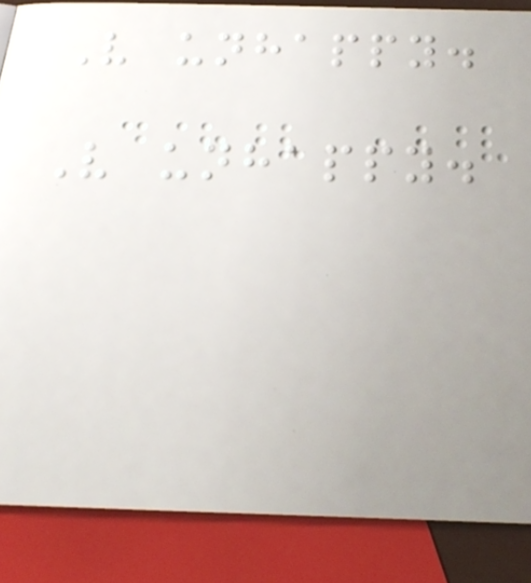Very unhappy.
Very unhappy.
